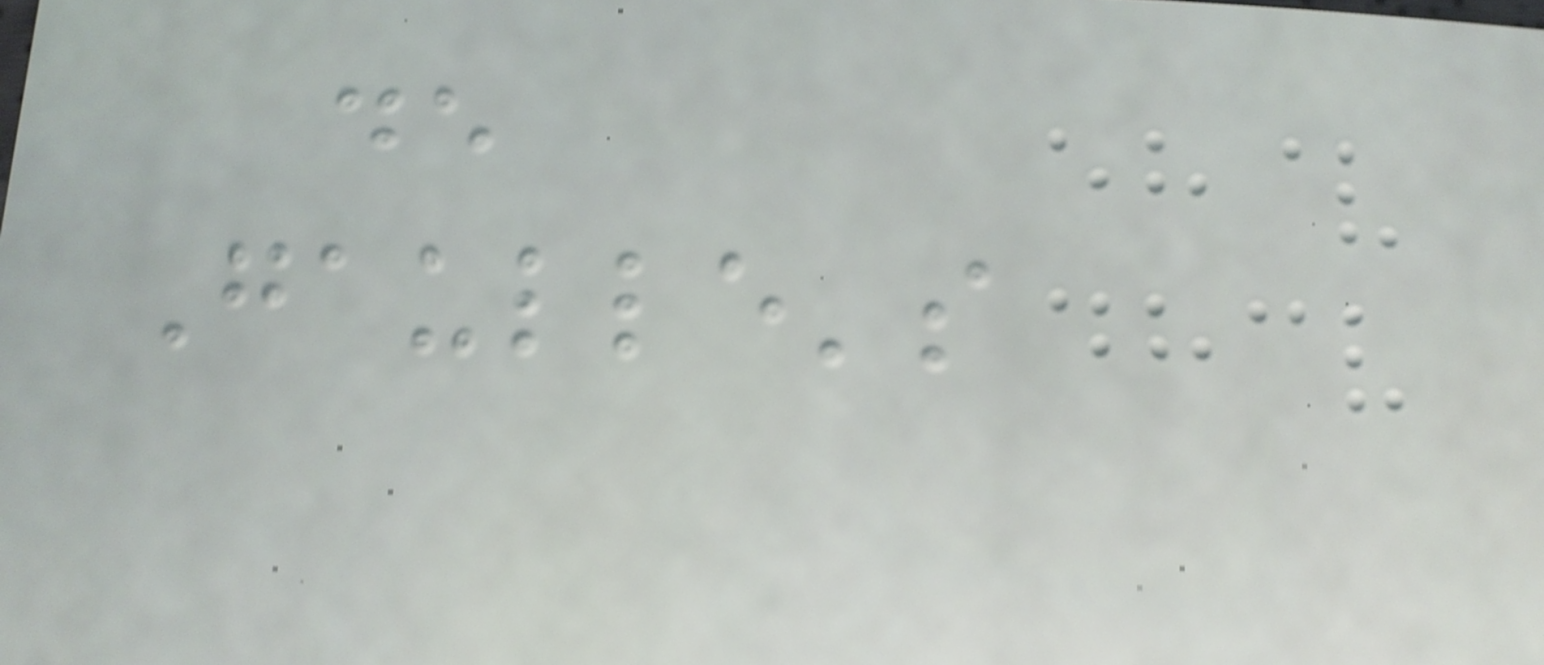de
Gaulle's
